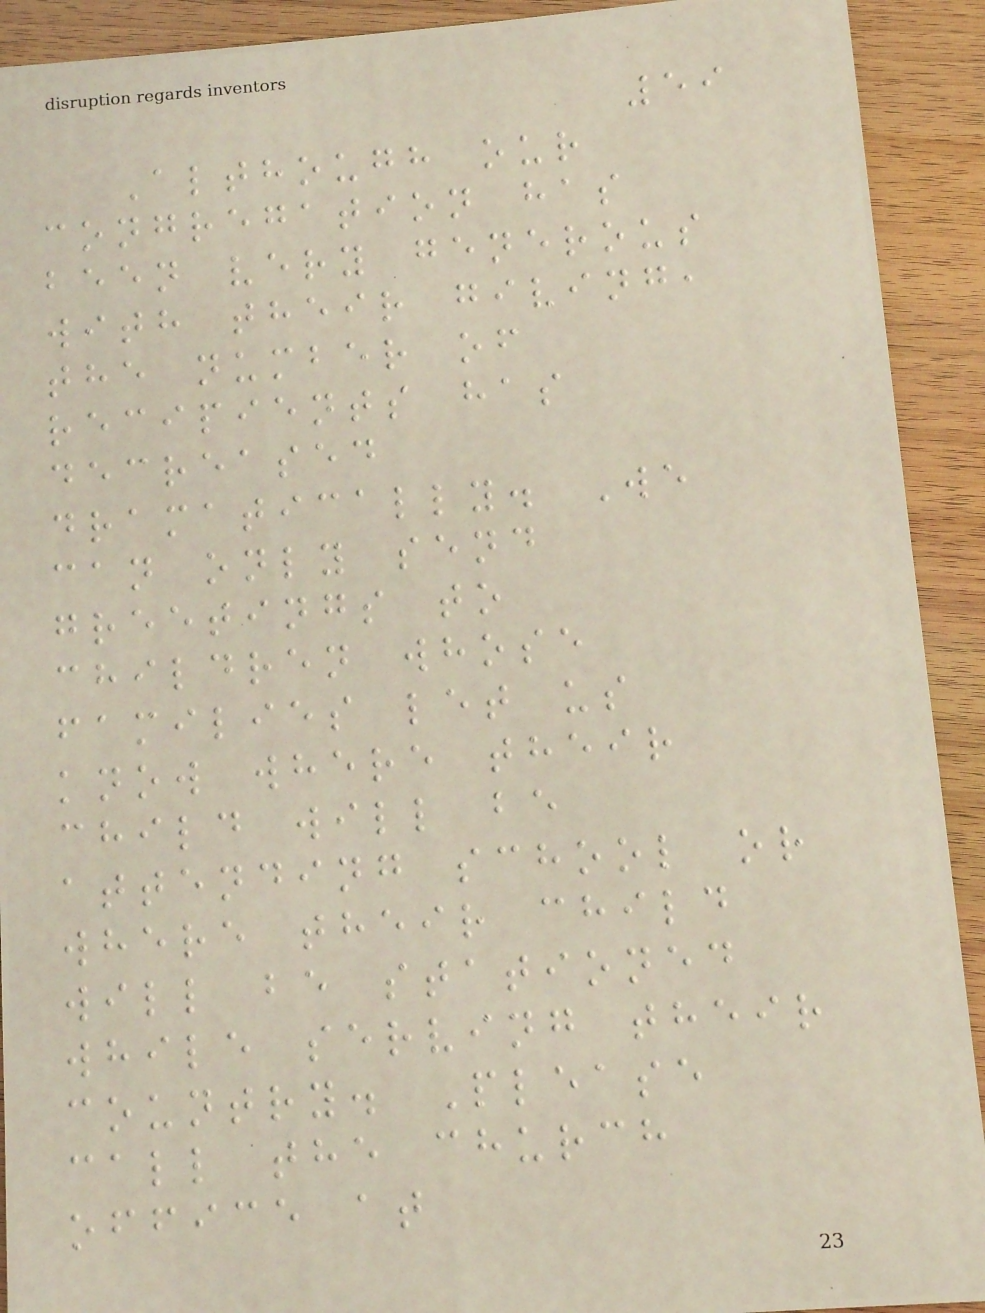59
Although our
congregation has
been very generous
with their giving,
the number of
recipients has
decreased
dramatically. We
can only send
greetings to
children whose
families let us
know where their
child will be
attending school or
where their child
will be stationed
while serving their
country. Please
call the church
office at
